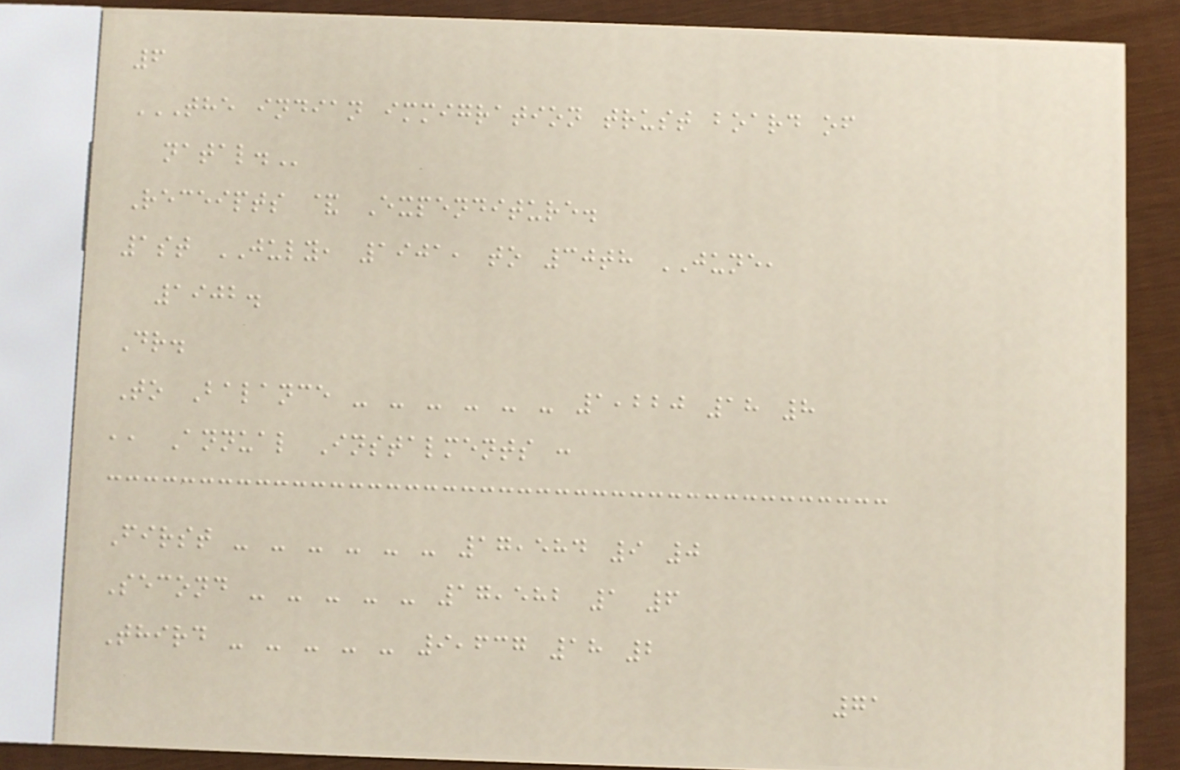6
THE INDIAN IMMIGRATION TRUST BOARD OF
NATAL.
Receipts & Expenditure.
1st JULY, 1901, to 30th JUNE,
1902.
Dr.
To Balance - - - - - - 1,220 18 8
,, Annual Instalments :
First - - - - - - 17,584 9 0
Second - - - - - 17,582 1 6
Third - - - - - 9,637 18 2
71
